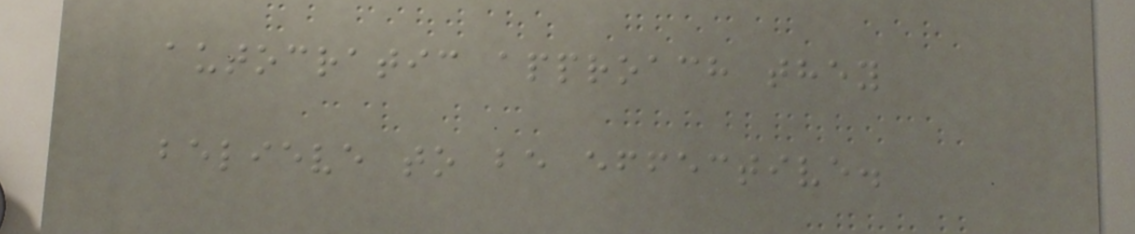autocratic approach they
believe to be effective.
